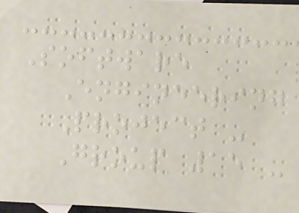Software
Engineering
Project -
Group 15 -
